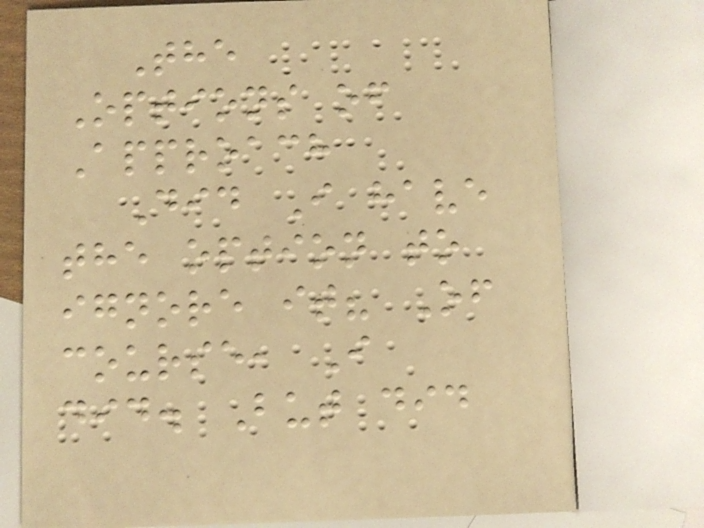The
Options of
Approach
Did I have
the option to
ignore it? Of
course, I
did. But did
